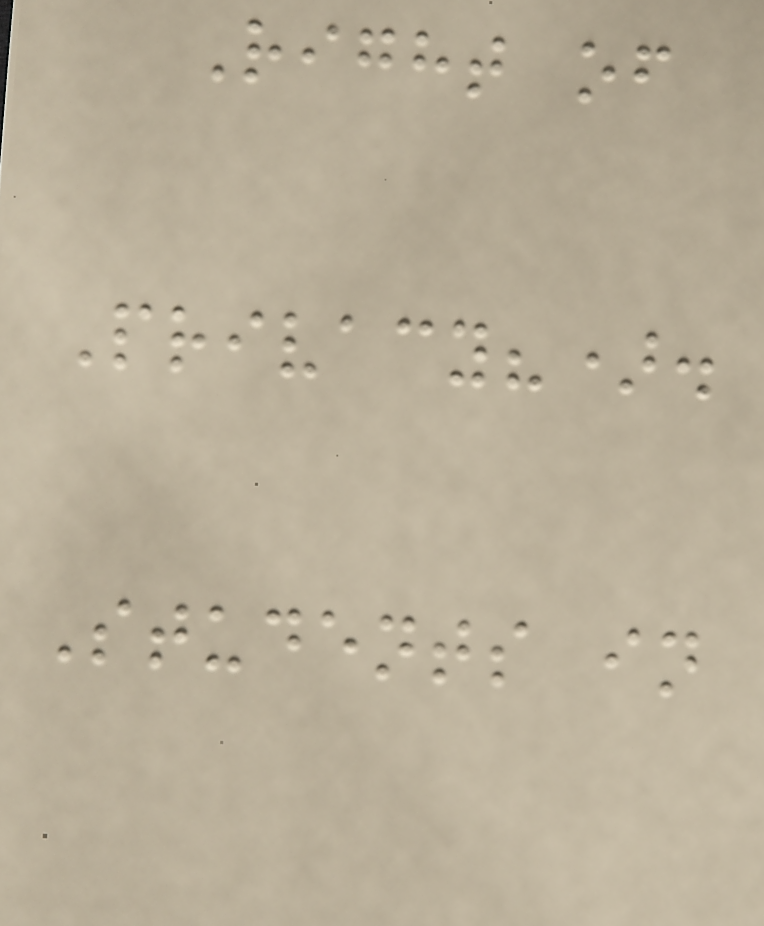Right of
Privacy?).
Students in
